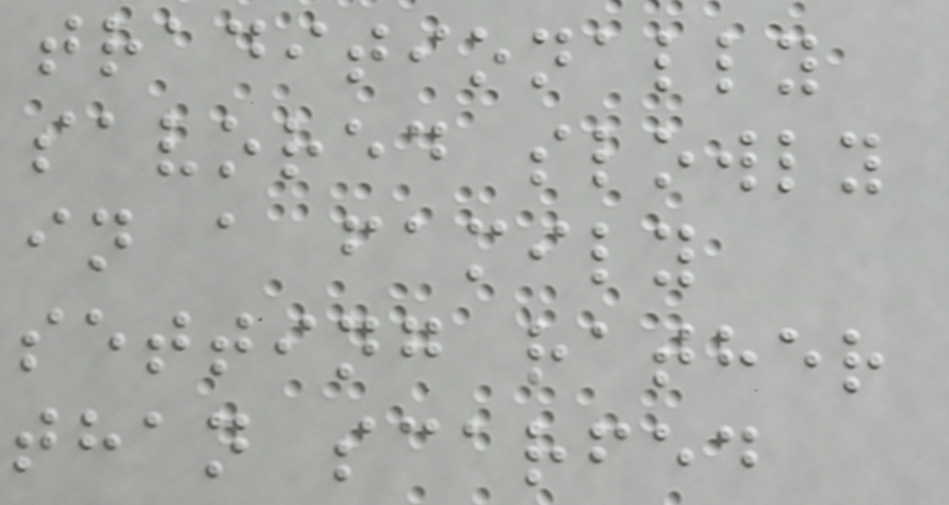traditionally
savored slowly
in a family
setting rather
than scarfed
